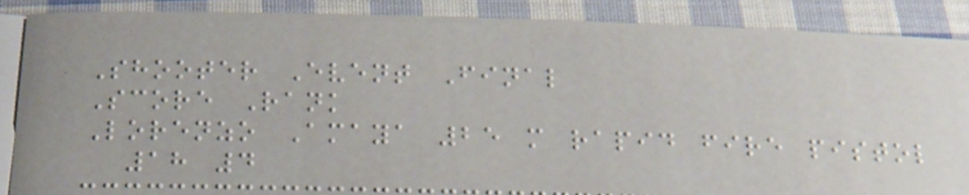Shooter Event Final
Score Rank
Lorenzo Amaya 25 m rapid fire pistol
18 4
